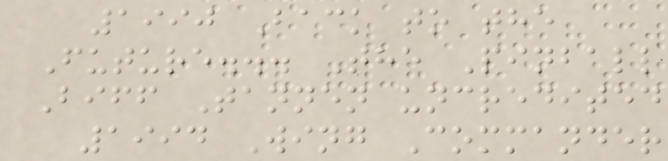1990 Back to the
Future... The Pinball
Biff Tannen uncredited
1994 Wing Commander
